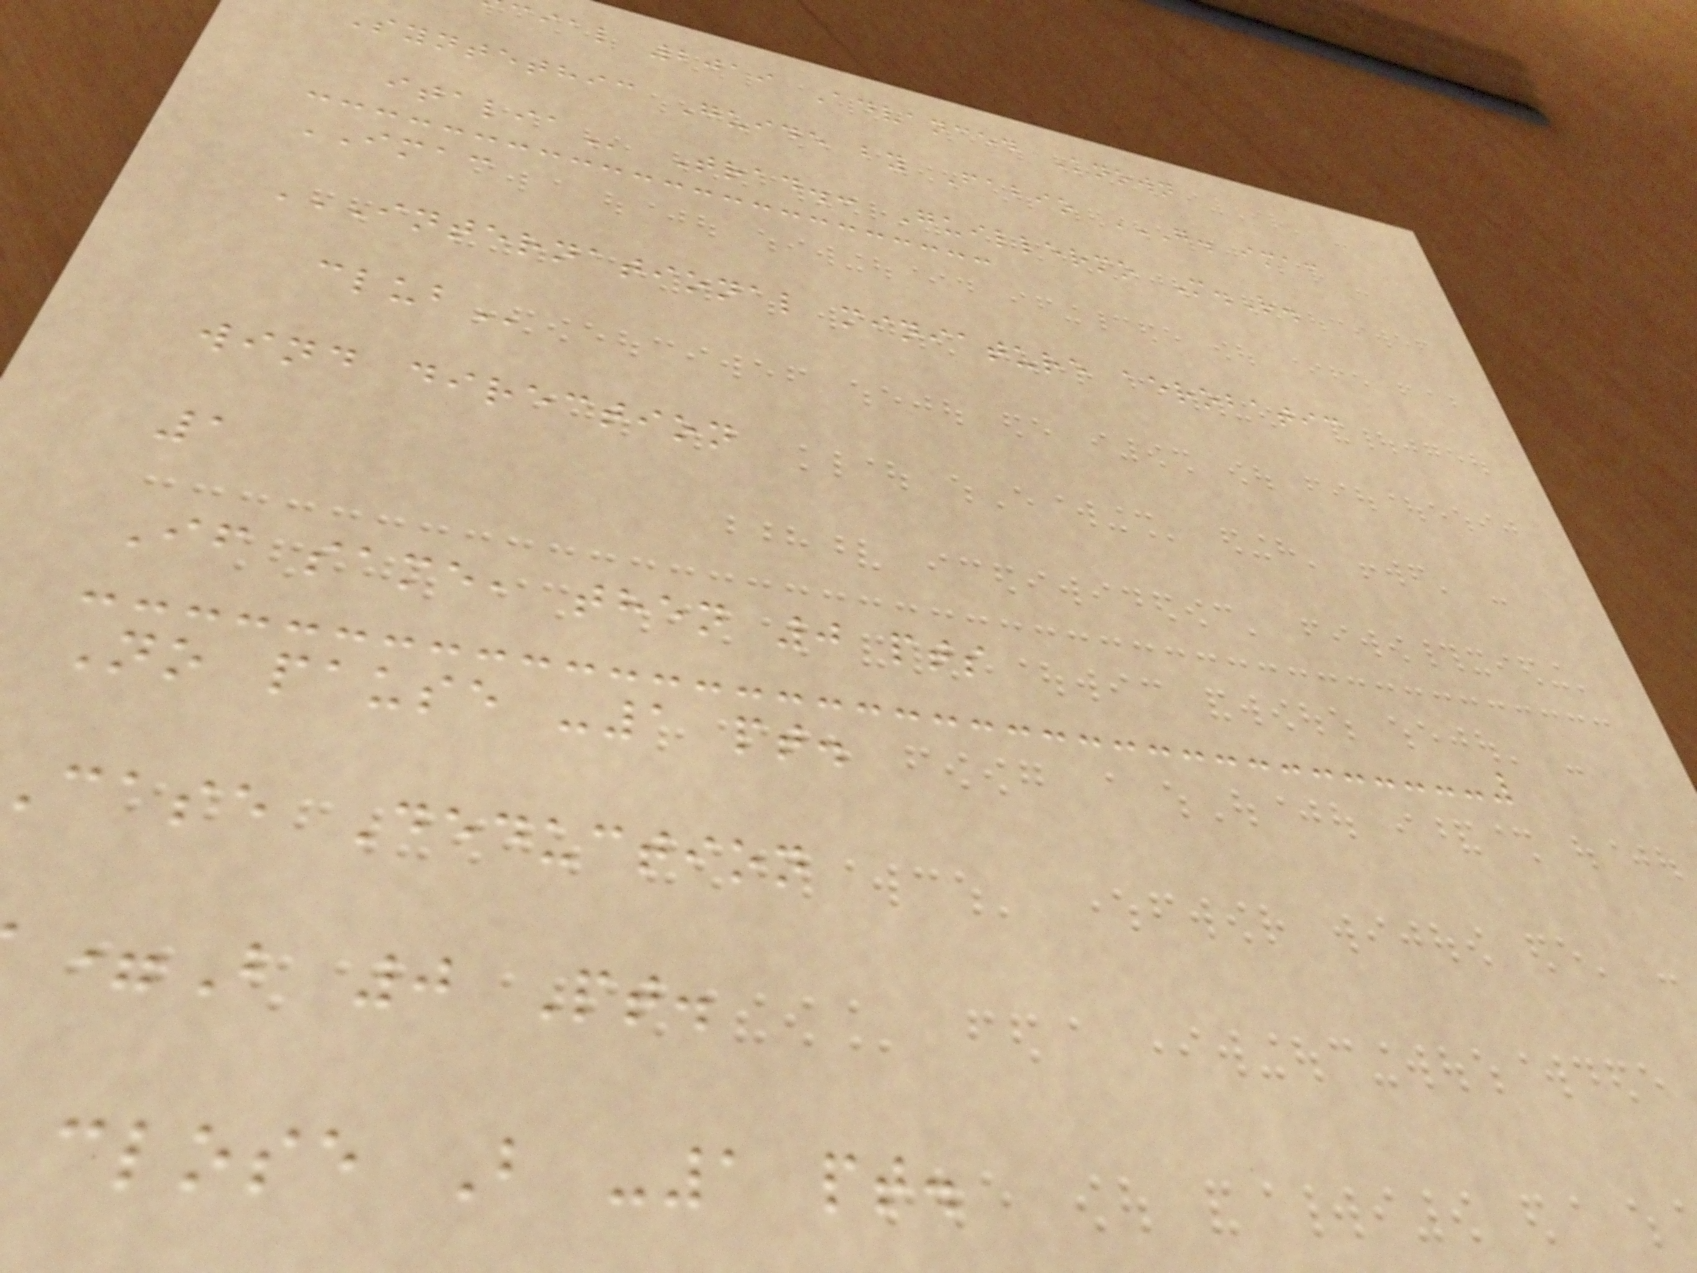cial 2019 Advanced Known
Syntethic Guide by Fabio G. IMAC
Trad.: Guillermo M.R.
IMAC
INTERNATIONAL MINIATURE AEROBATIC
wind direction
1
If same, then 0 pts
No pause -1 pt.
case Deduction
=B 0 Pt.
close B -1 pt.
